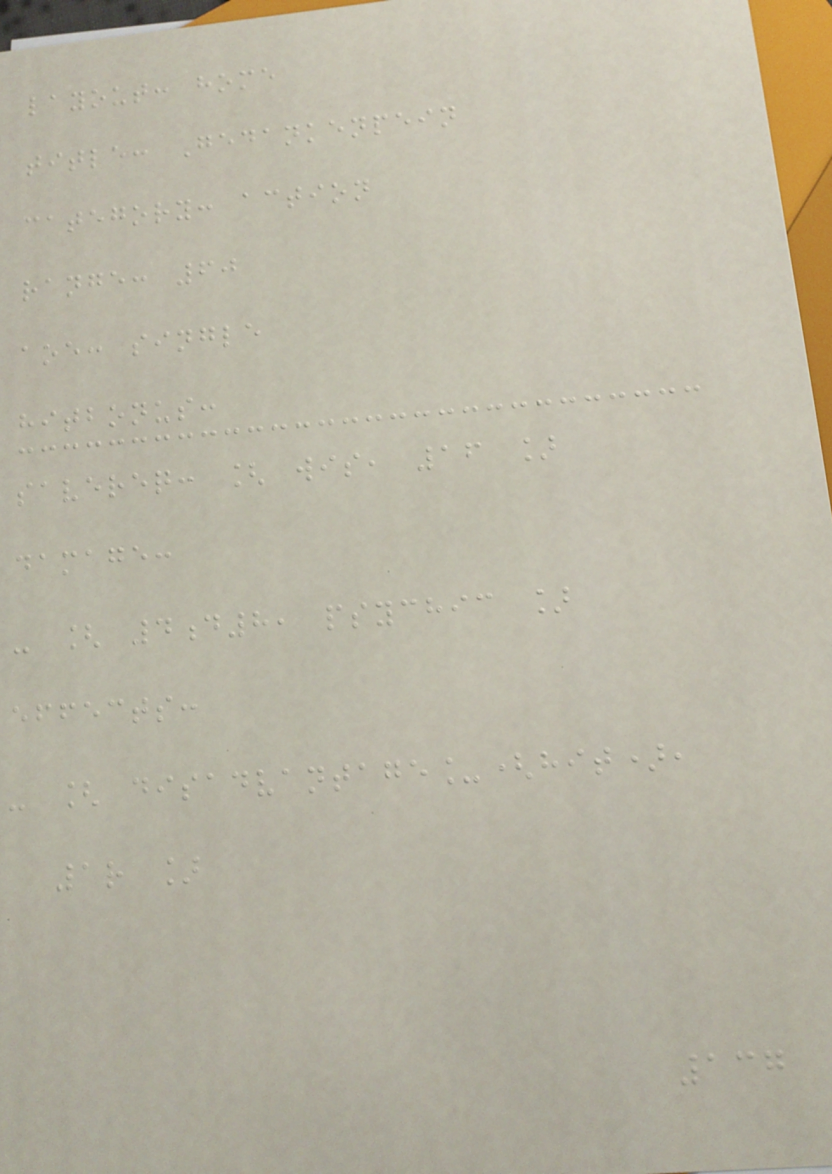layout: home
title: Gedankenpein
category: action
range: 60
aoe: single
hitbonus:
savereq: [ wis, 16 ]
damage:
- [ 4d8, psychic ]
effects:
- [ disadvantage_(hit),
1r ]
137
